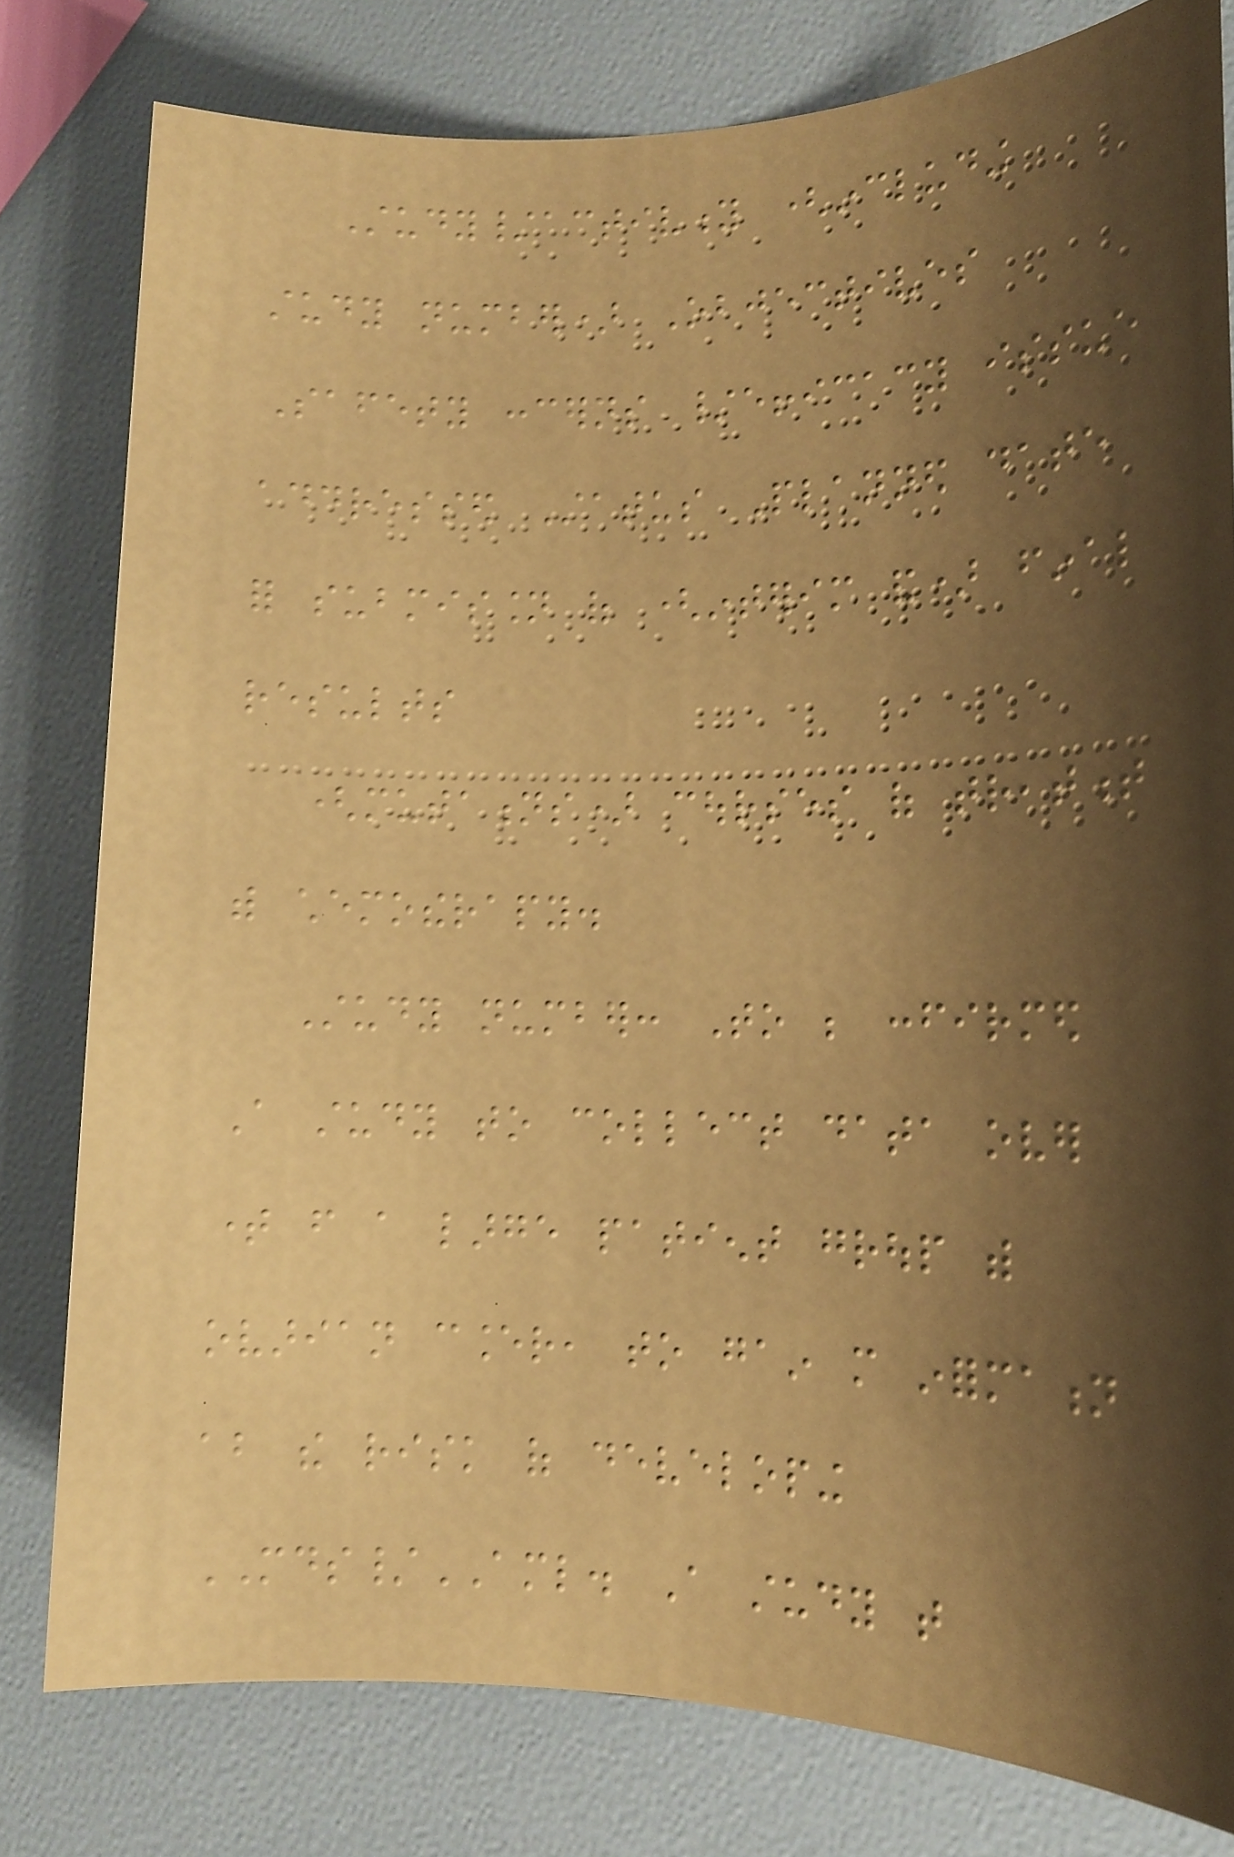Study/activity (including
study number) Objectives
Safety concerns /efficacy issue
addressed Status Planned date
for submission of (interim and) final
results
(mutations) courses of treatment
with chemotherapy.
Study number: To be confirmed
A study to collect data over
time from a large patient group with
ovarian cancer, to gain more information
about the risk of developing
MDS/AML. A study that
